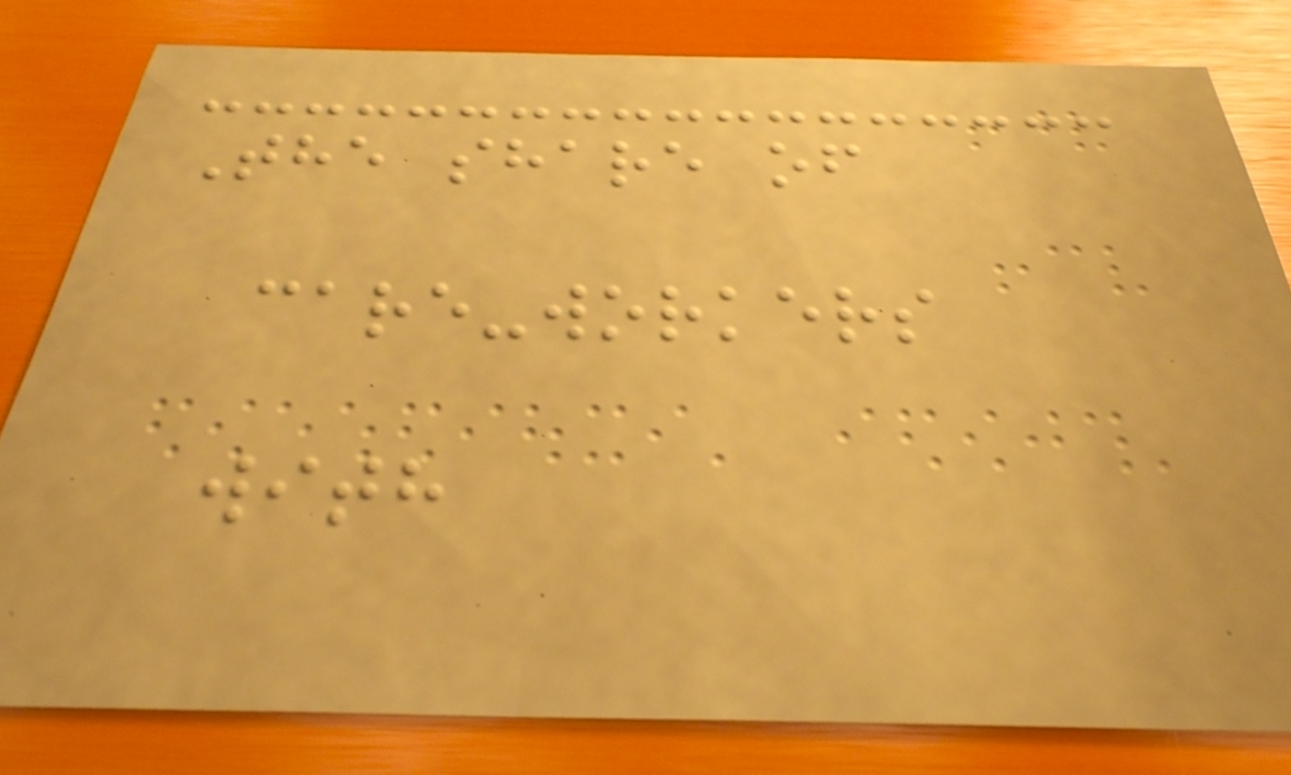The share of
care-workers
with
